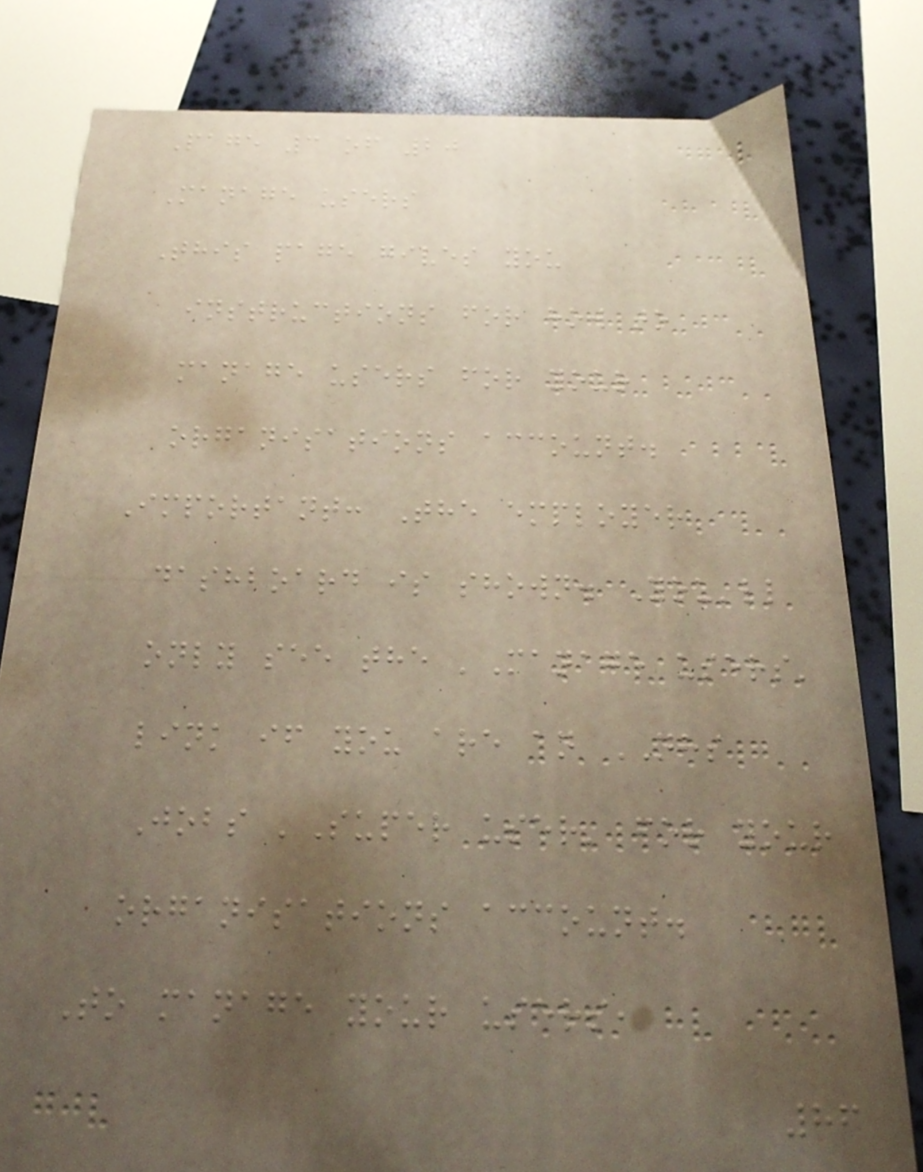Page 3 of 20
Manage users
This page gives you
instructions for how to
manage users for your
organisations account.
Important: The employer
dashboard is shown. You'll
only see the 'Manage users'
link if you are an NHS
Jobs 'Super user' for your
organisations account.
To manage your users,
86
